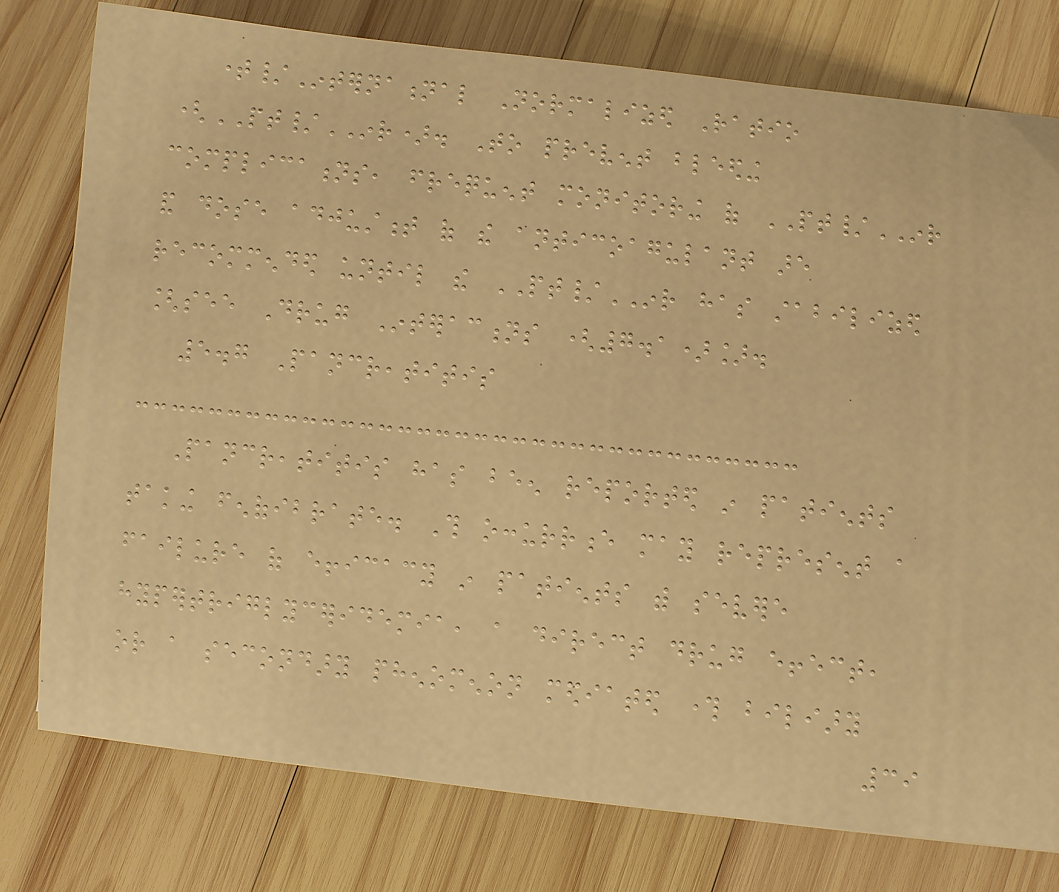time/International Normalized Ratio
(PT/INR). To prevent bleeding
complications, frequent monitoring of PT/INR
and dose adjustment of the anticoagulant are
recommended until the PT/INR has stabilized
[see Drug Interactions (7.1)].
5.7 Pancreatitis
Pancreatitis has been reported in patients
taking fenofibrate. This occurrence may represent a
failure of efficacy in patients with severe
hypertriglyceridemia, a direct drug effect,
or a secondary phenomenon mediated through biliary
39
